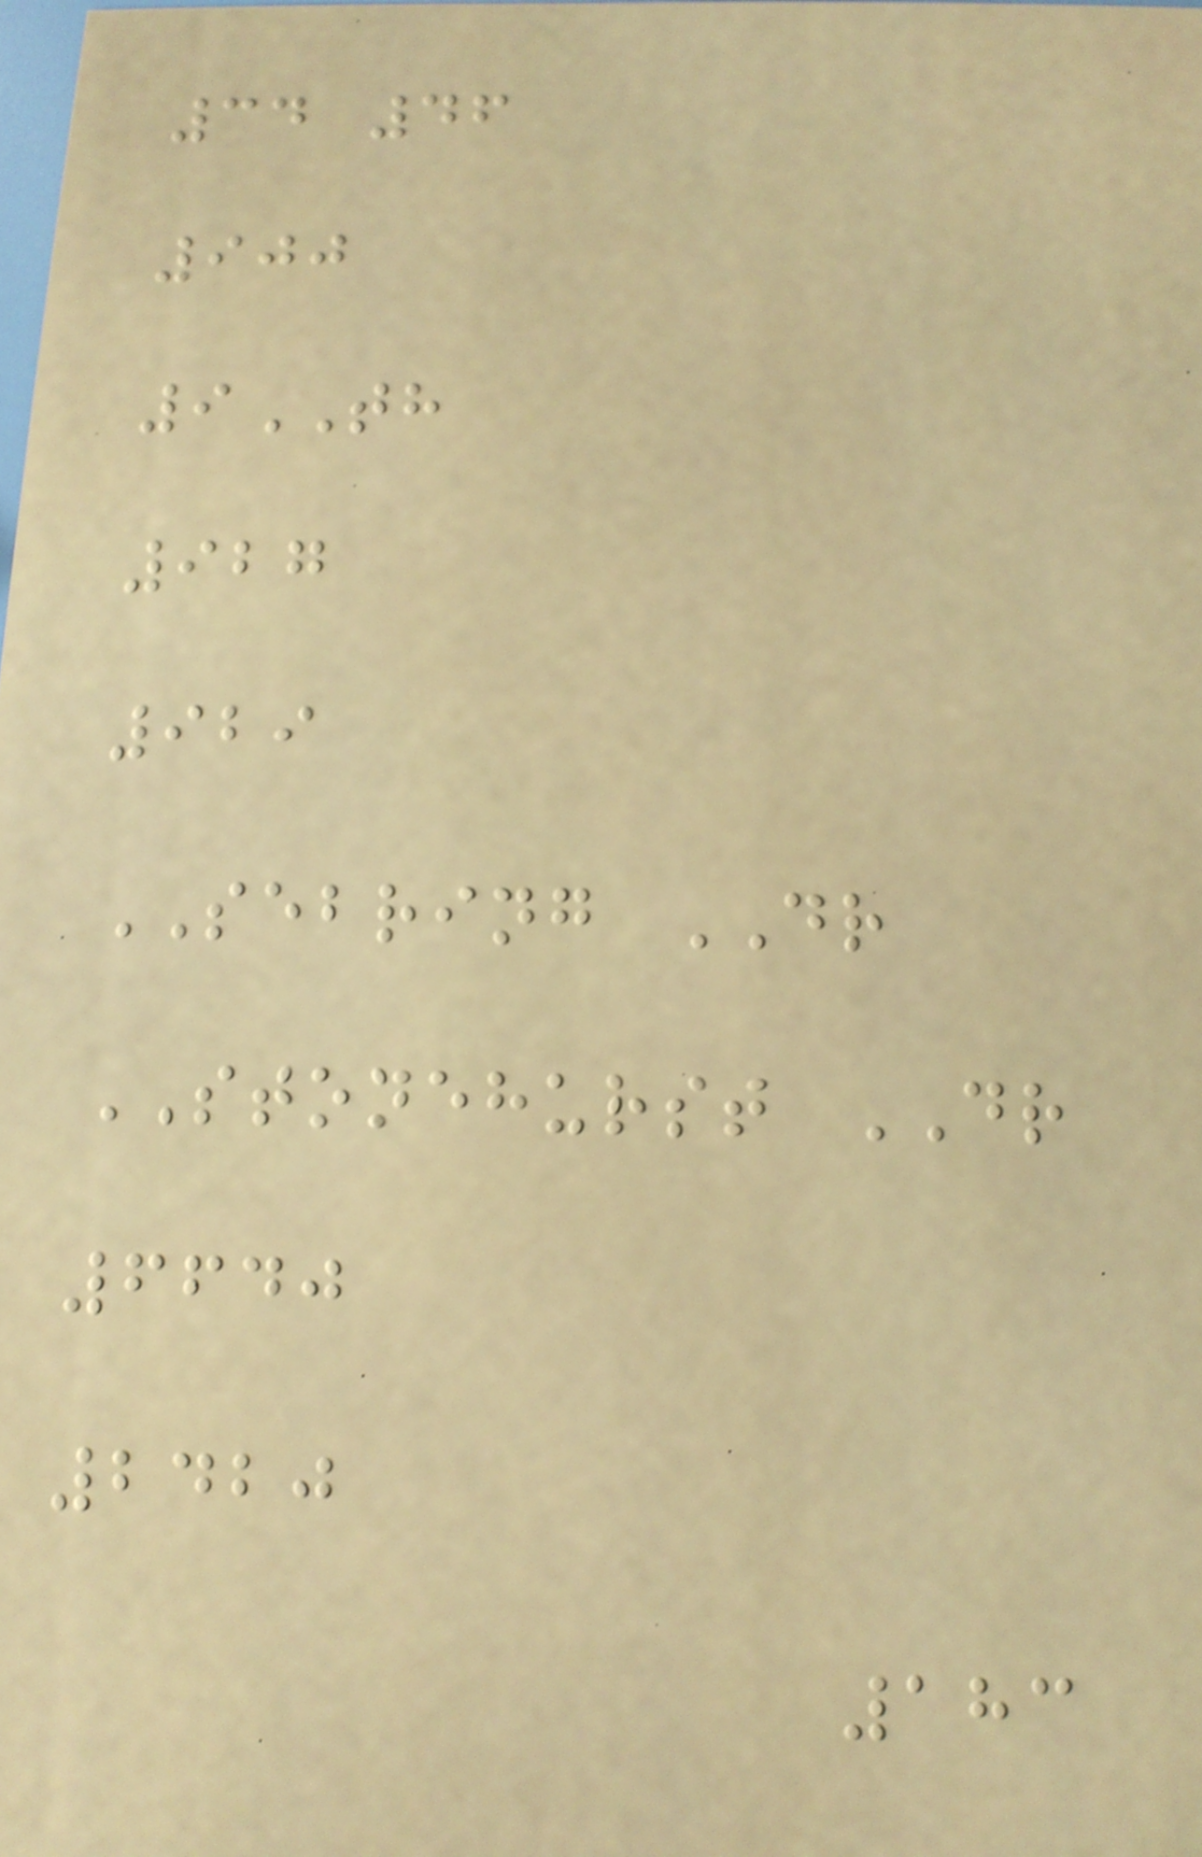34 46
900
9TH
927
929
SEBRING DR
STONEHURST DR
6640
2420
183
